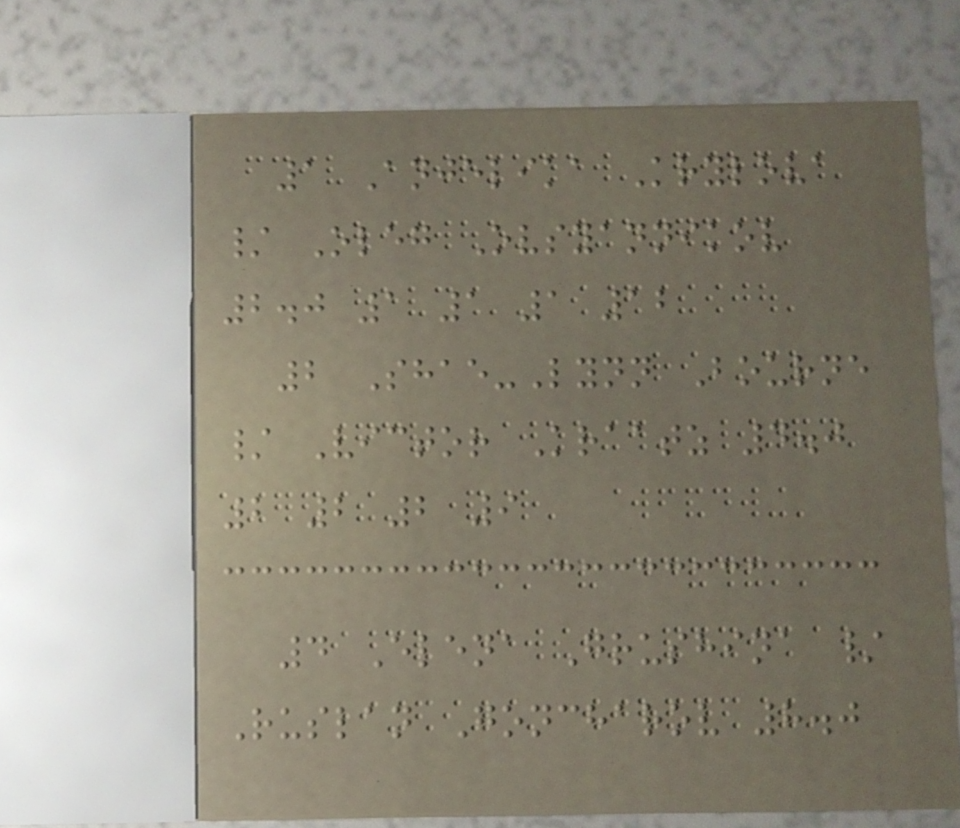1 Anjelika Krylova
/ Oleg Ovsyannikov
2.0 1 1 1 12
2 Shae-Lynn Bourne
/ Victor Kraatz 4.0
2 2 2 9
4 Elena Grushina /
Ruslan Goncharov 8.0
